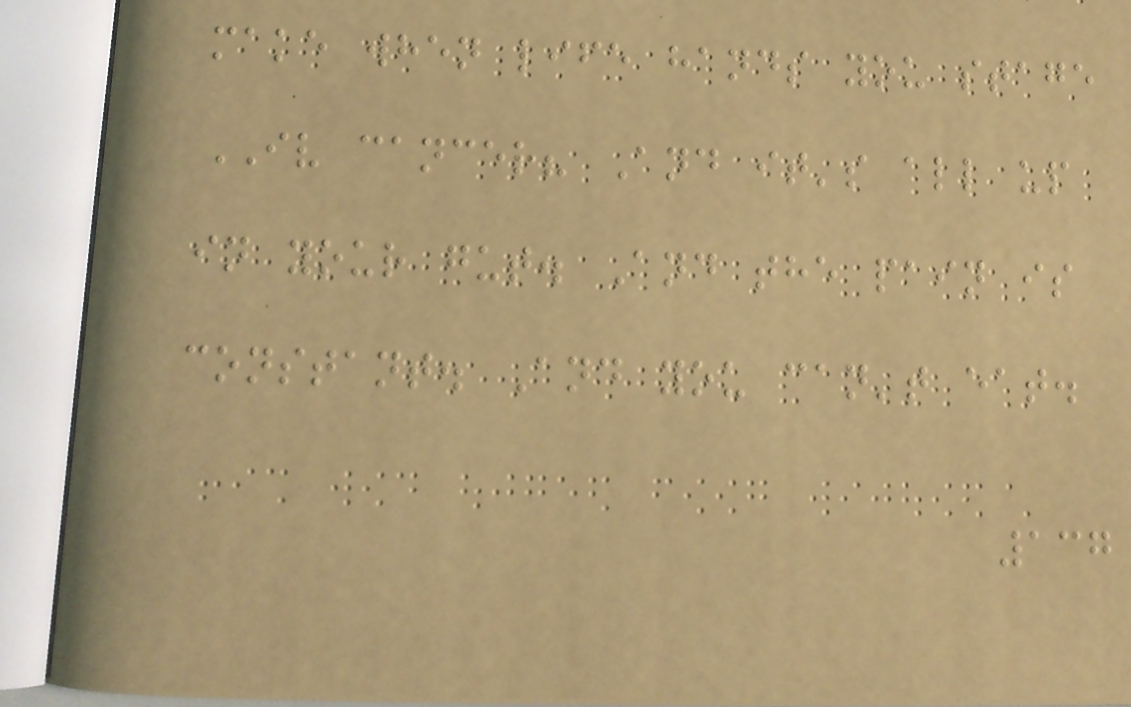make when life hands you stage
IV cancer? And it's all up
in your gut. And the pain is
constant. And you can't eat.
137
